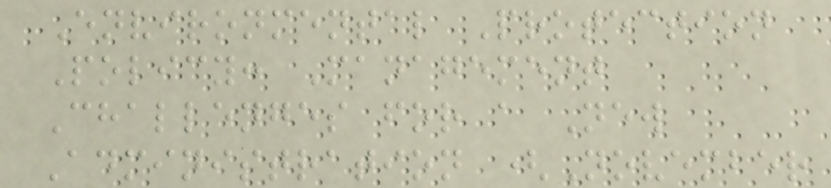Environmental Protection
Policy: Management
Challenges for a New
Administration (November
